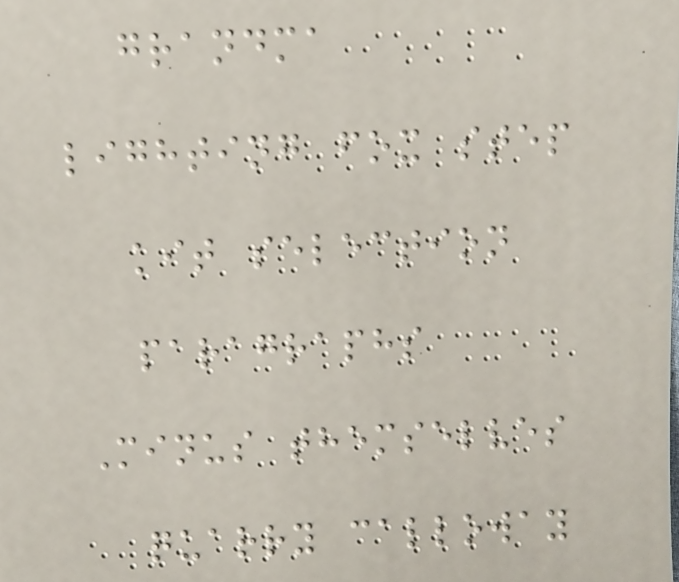grandma
lighting fox step
kit selection
paragraphs
Minus themselves
quarry calloway
